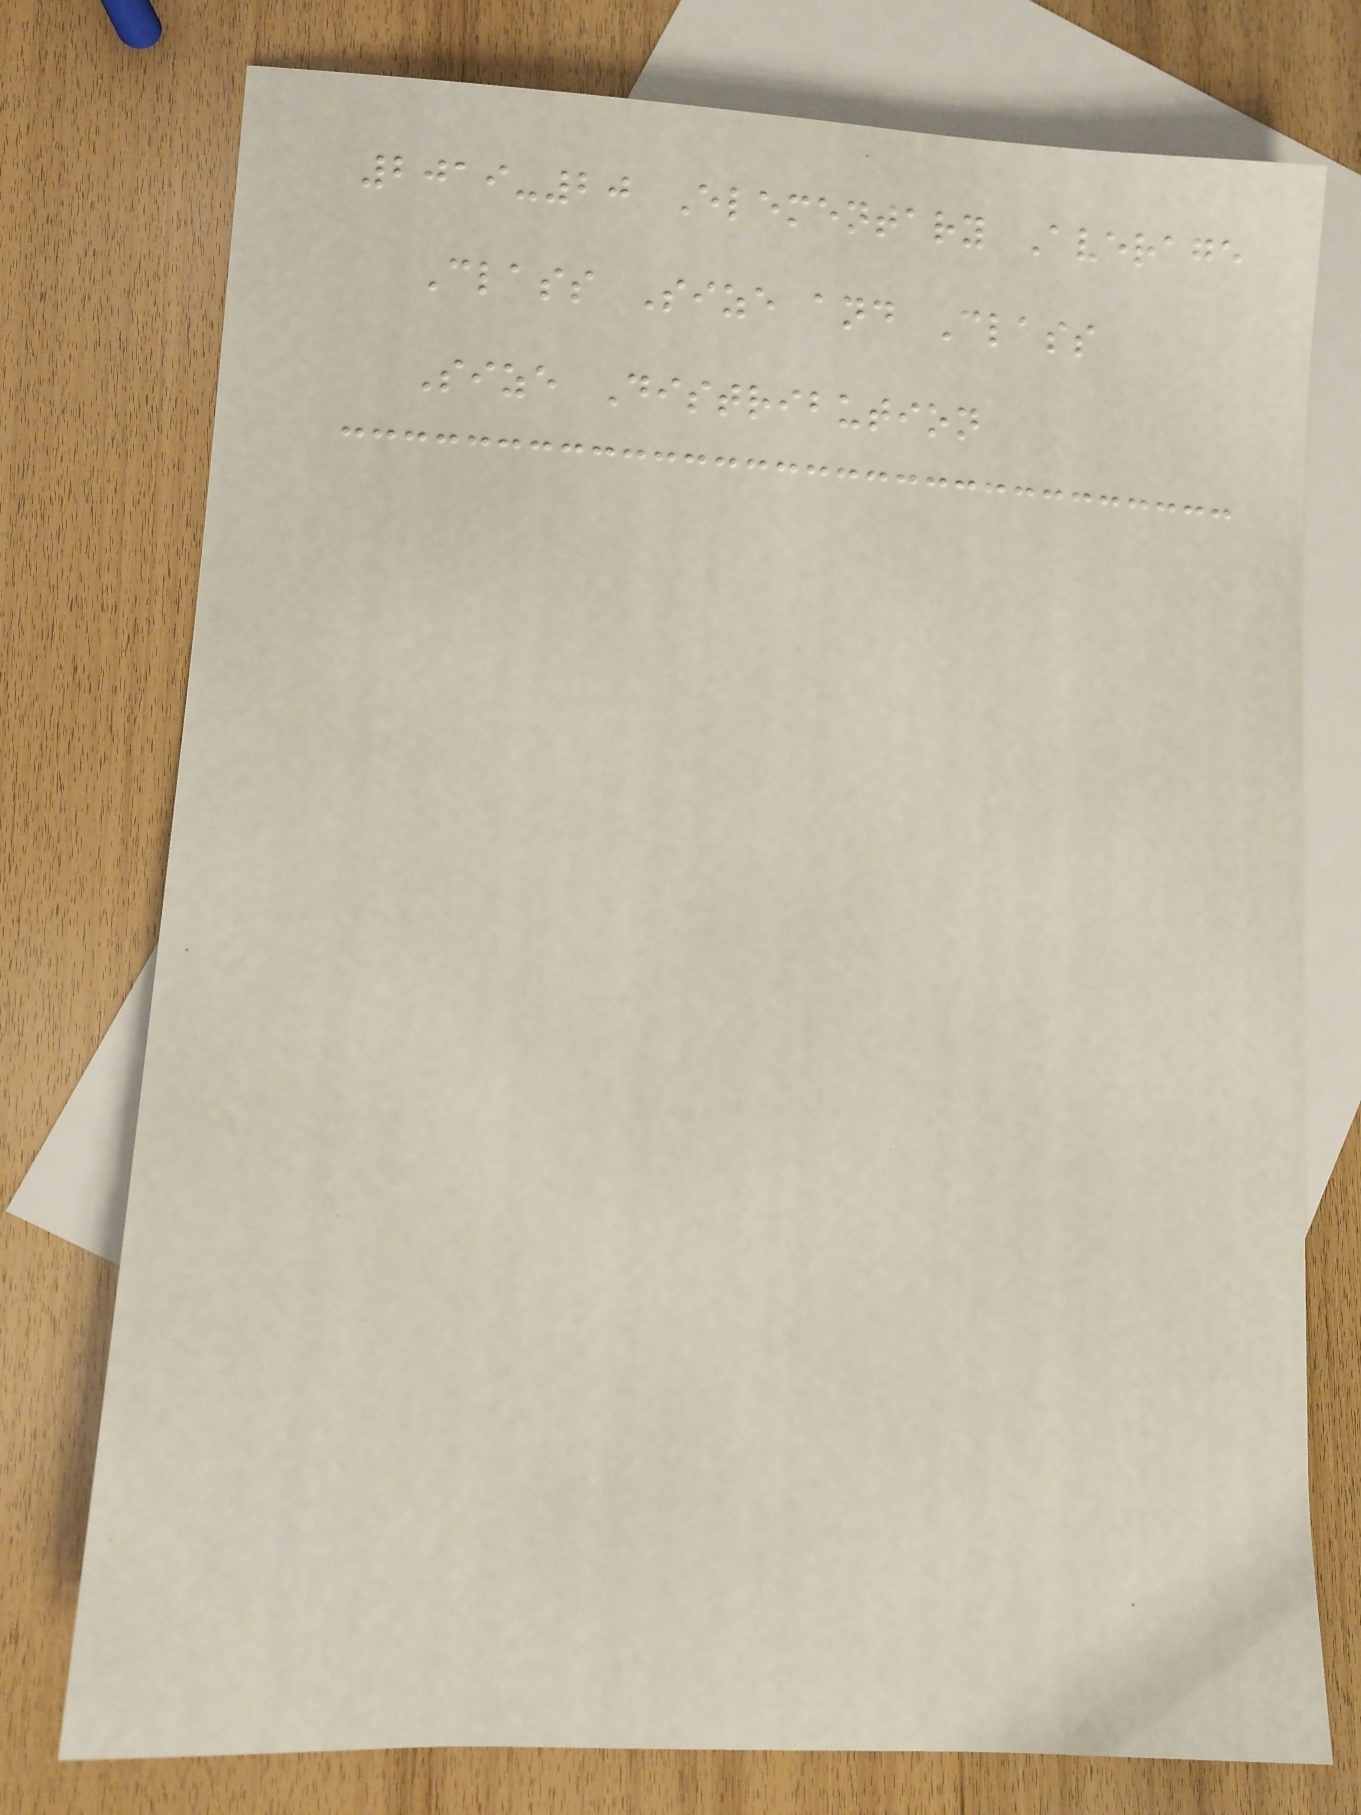2019-20 Elementary Average
Class Size and Class
Size Distribution
